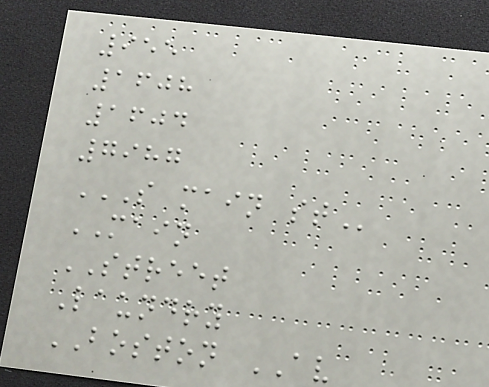955
1608
1604
7987
S MAIN ST
MAIN
STREET
Laundry
BOSTON AV
